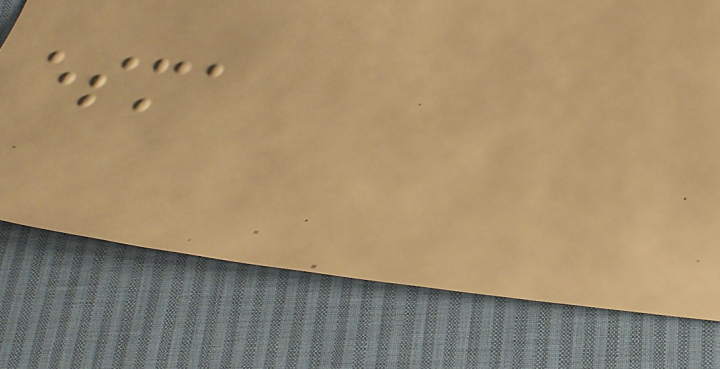esma
